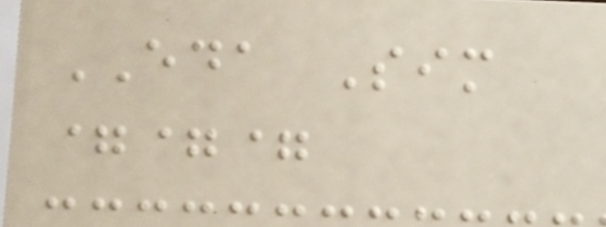EDA Sim
===
